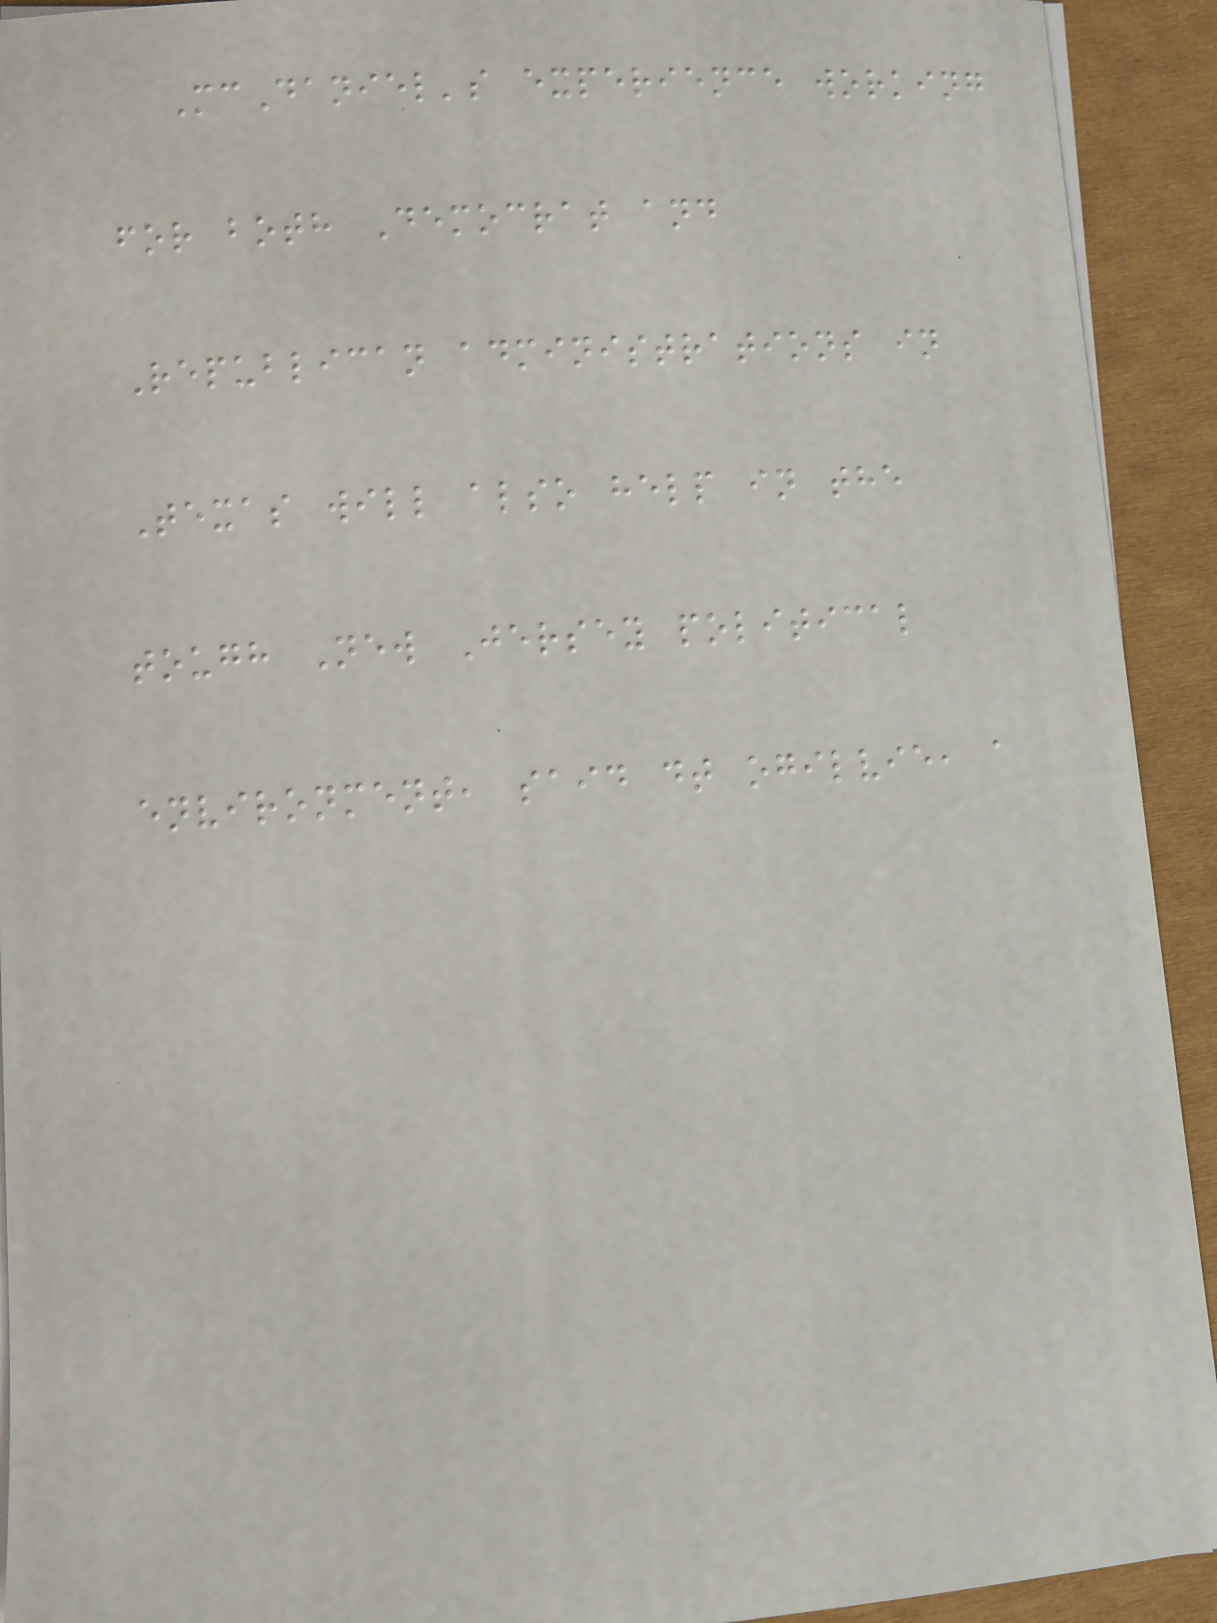McDaniel's experience working
for both Democrat and
Republican administrations in
Texas will also help in the
tough New Jersey political
environment, said dt ogilvie, a
